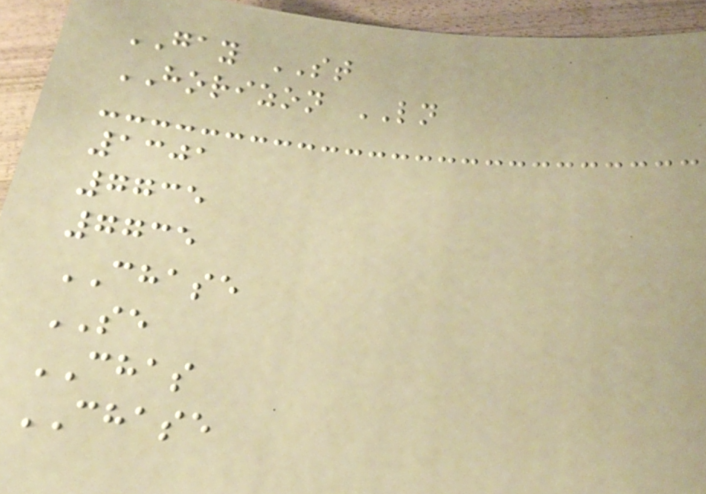GAY ST
HORIZON LN
1301
7735
7735
CHASE
SE
CHAS
CHASE
